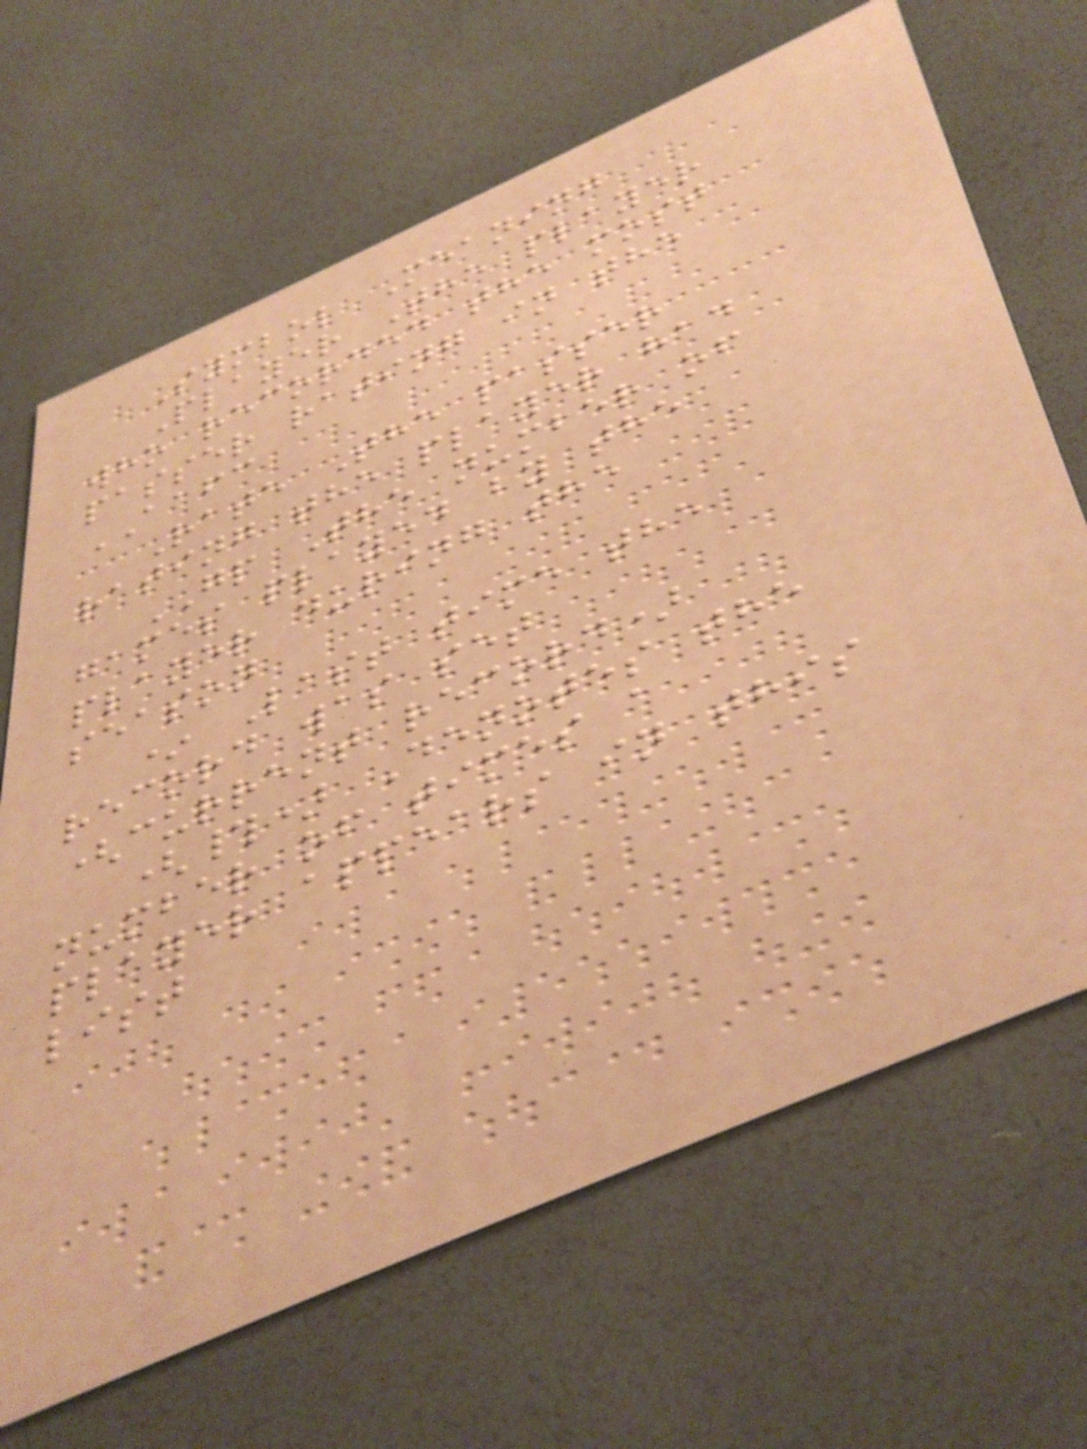Symbol Meaning
Player The player
who recorded the most
passer rating in the
AAFC
Rate The passer
rating the player had
GP The number of
games played by the
player during the
season
* Last time the
record was set
(current record)
(#) Denotes the
number of times a
player appears in this
list
